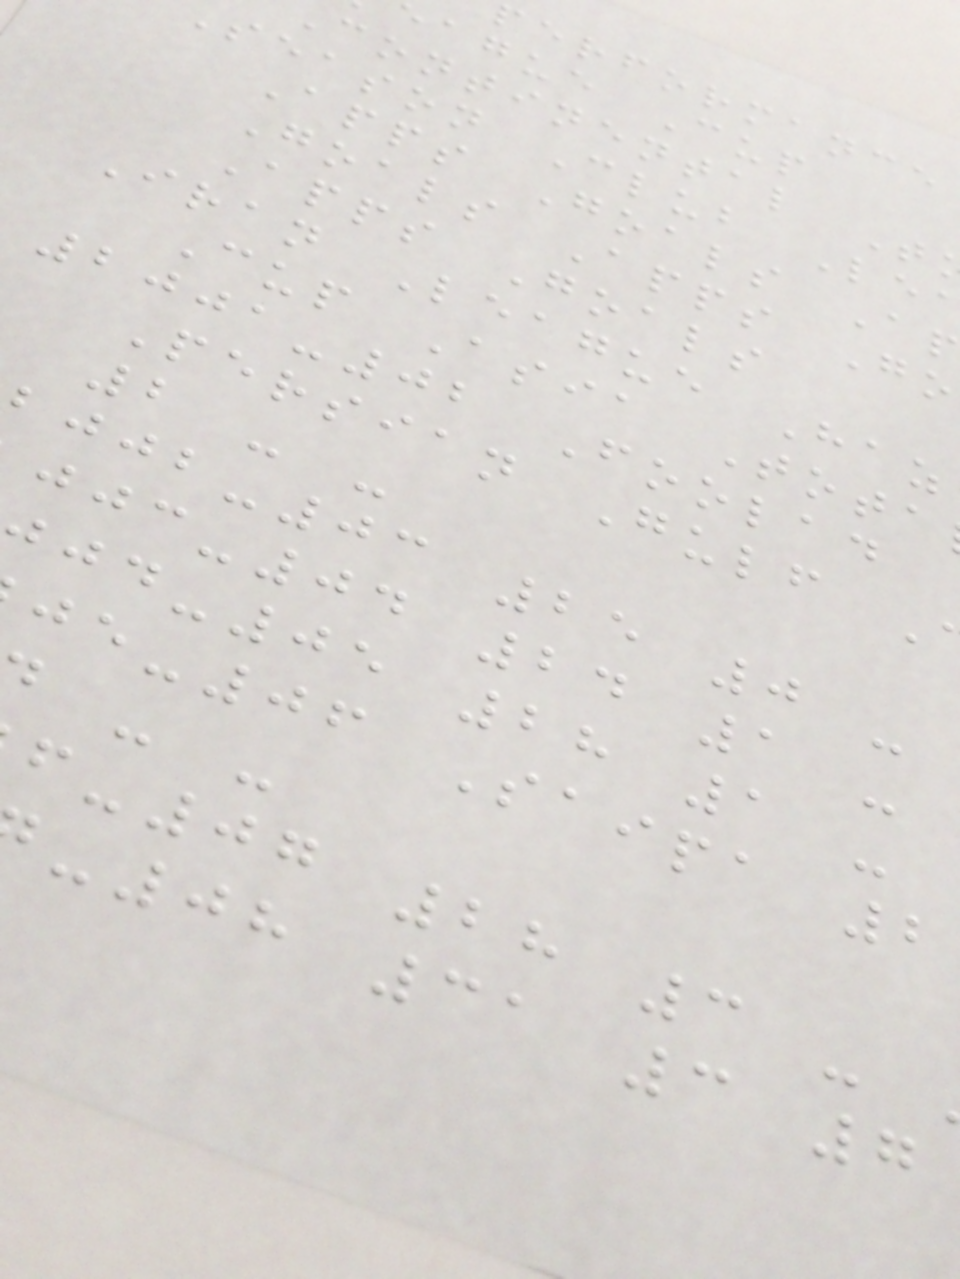performance
ague Cup
continental T
season Club Le
Apps Goals Ap
Goals Apps Go
Apps Goals
Iran League Haz
Cup Asia Tota
2001-02 Foolad
Persian Gulf
2 - -
-03 25 0 -
-04 24 1 -
-05 28 1 -
-06 Saipa 2
-07 28 3 -
-08 31 3 7
